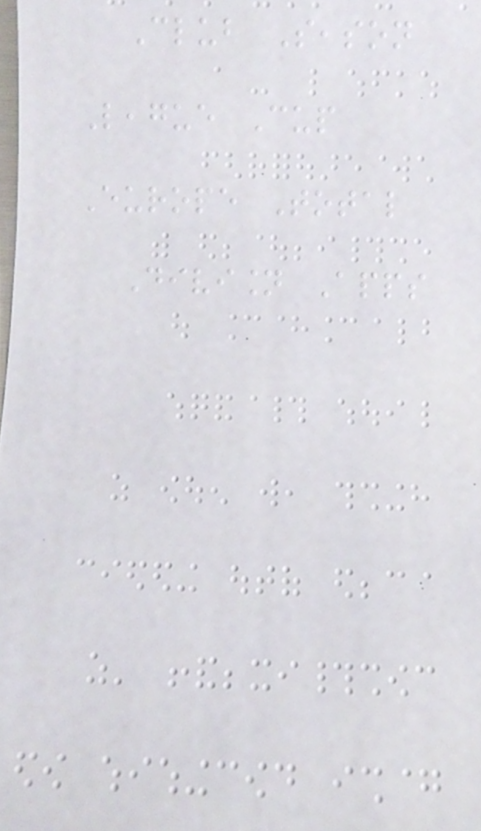Club Season
League Cup
Europe Total
Division Apps
